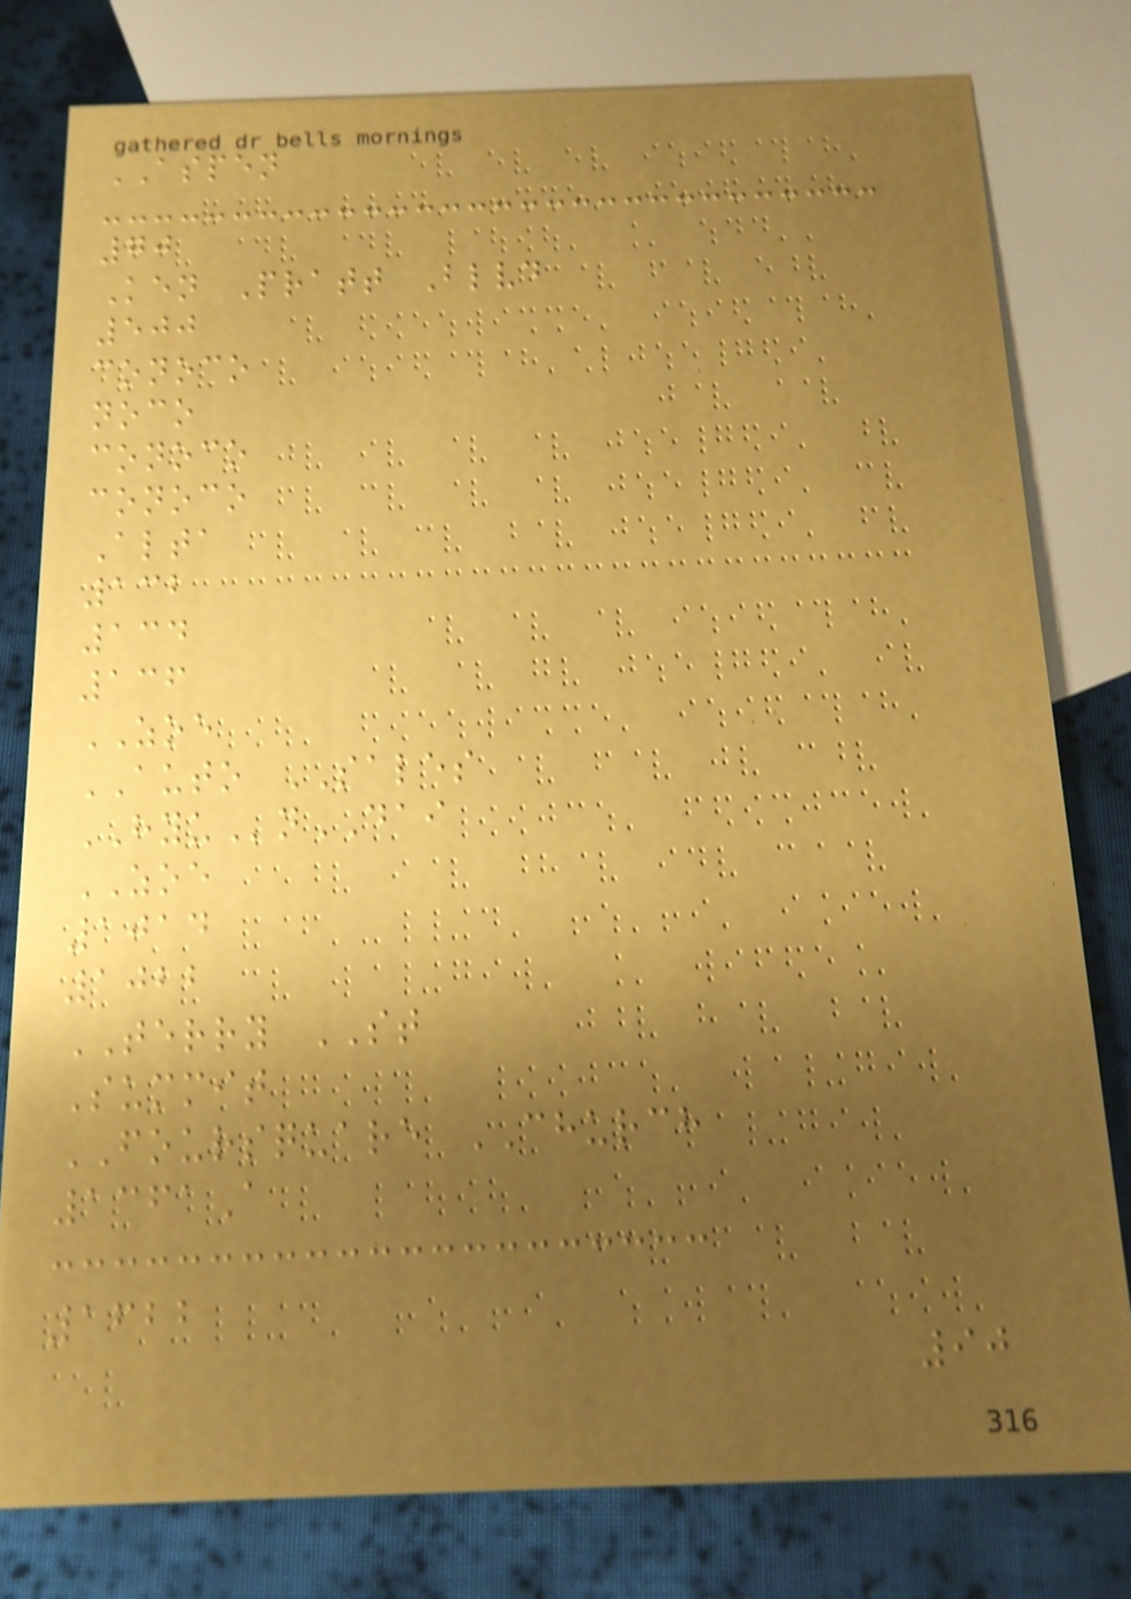ASPEN
70
Ken Pratt Blvd
500
conoco
noco
conoco
conoco
Alta
132
134
136
ZOE
AUTO SALES
HYUnDAI
ZOE
1014
1022
TERRY ST
Summit
FOURSQUARE CHURCH
1361A
1622
90
